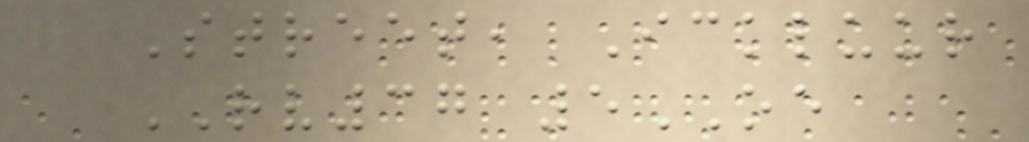Street, Ickluur
RV37 5OE
